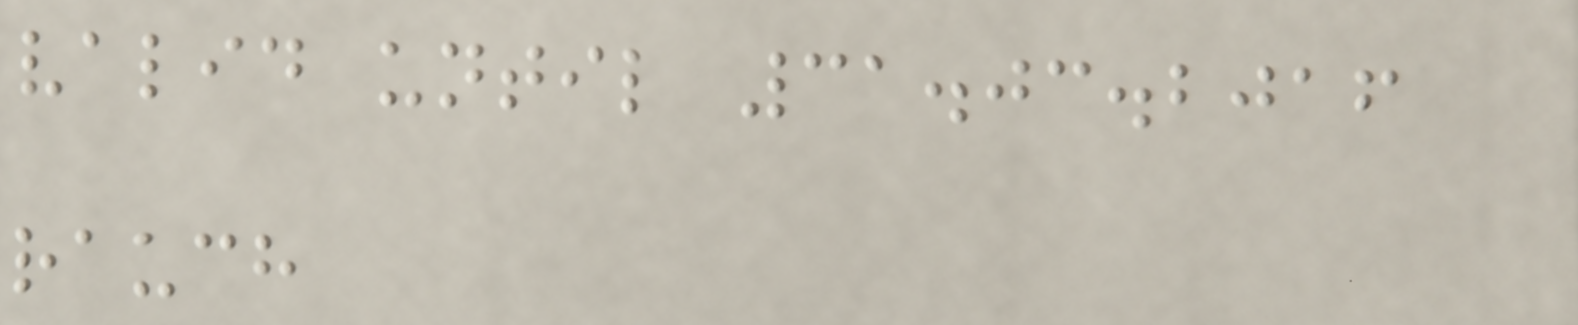valid until 31.03.2016
rauch
